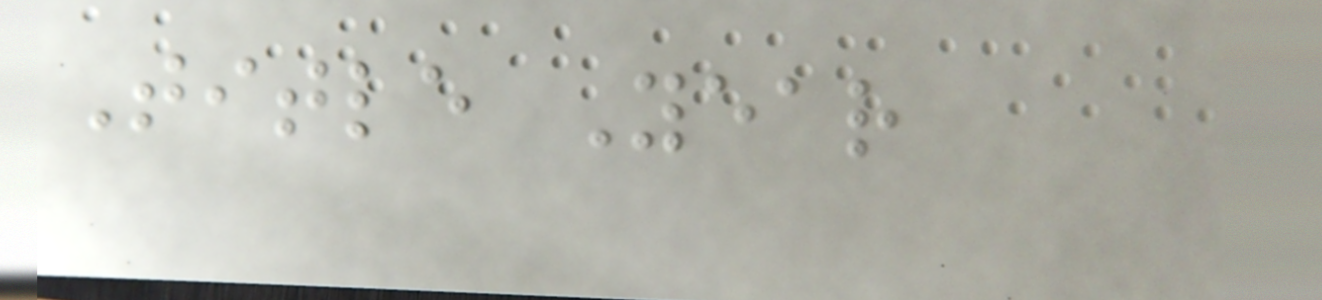Title Year
